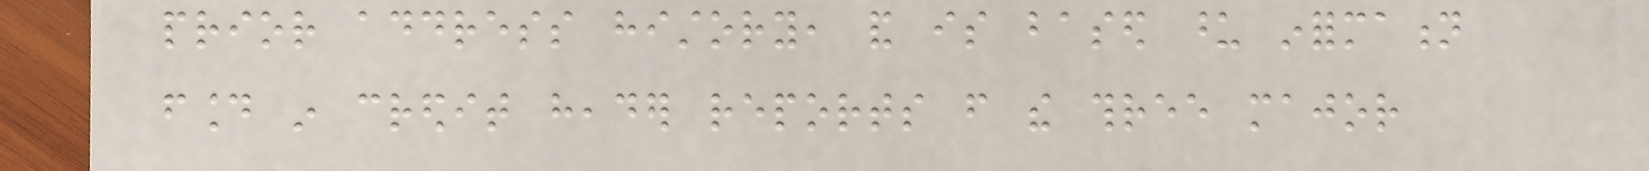prior address history, and is based upon information
found in credit header reports from the three major
